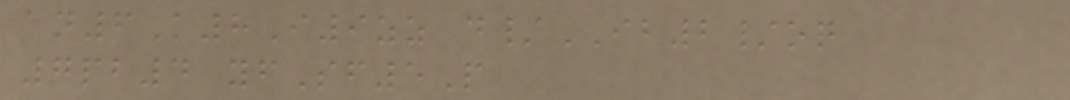an6K8I9zz d/IB2/oq
7pb4 yfSf5P
